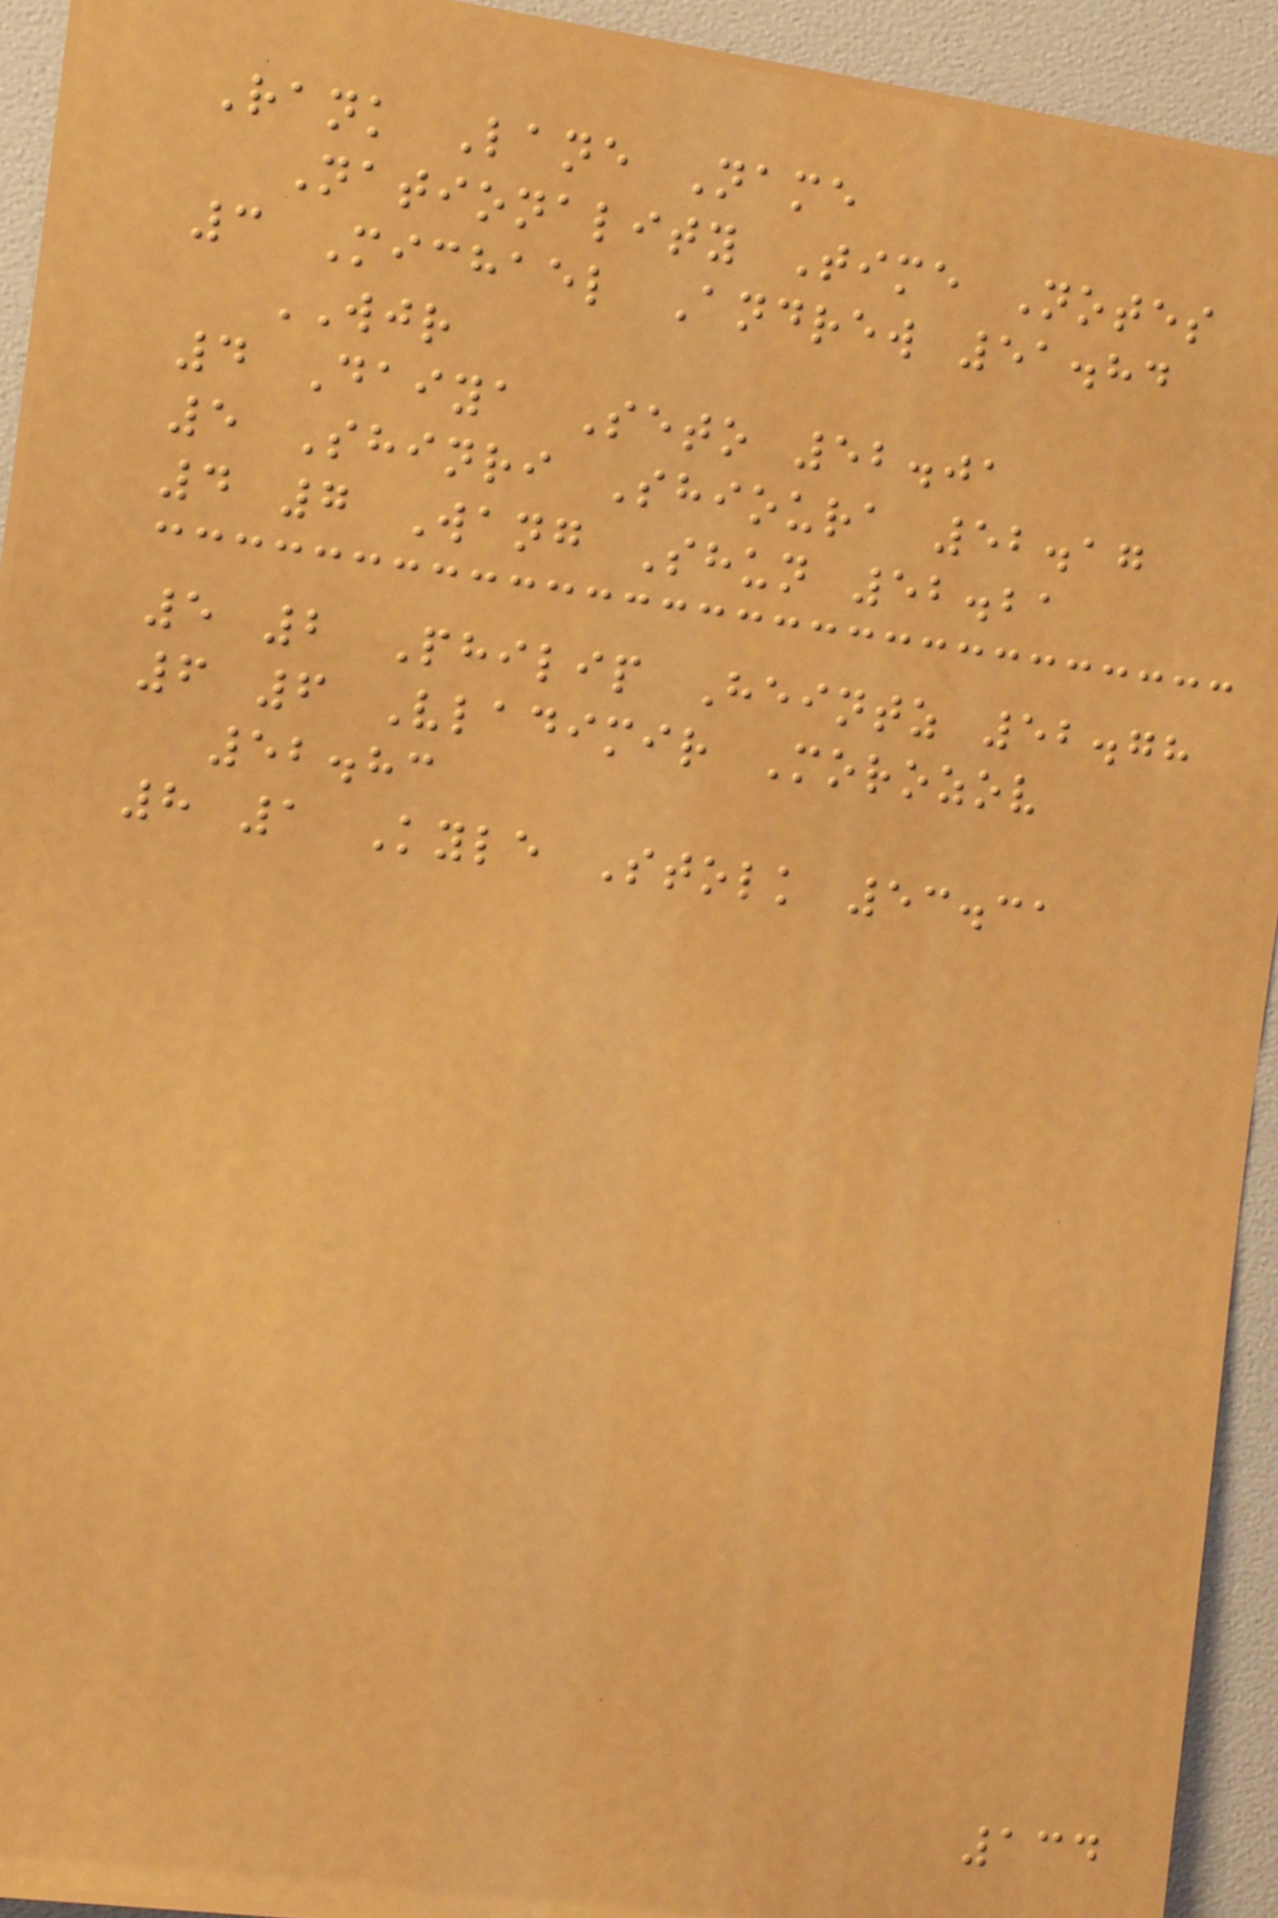Rank Lane Name
Nationality Time Notes
3 Michael Andrew 51.84
WJR
4 Daiya Seto 52.01
5 Shinri Shioura 52.17
4 7 Wang Shun 52.21
5 2 Philip Heintz 52.78
6 6 Vladimir Morozov
52.83
8 1 Kyle Stolk 53.31
134
